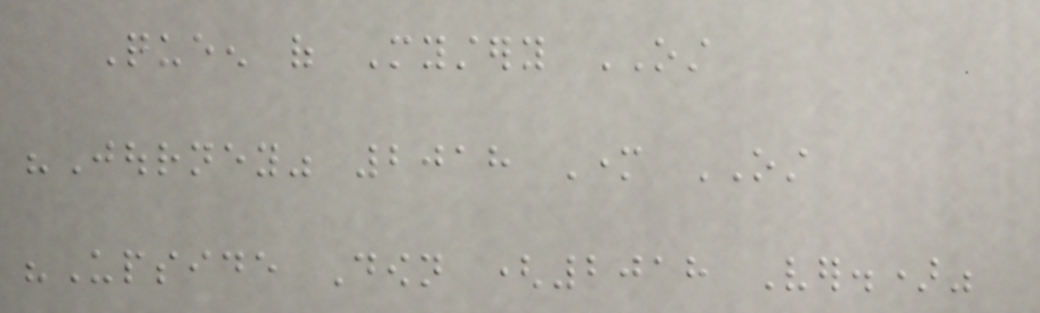Queen of Mystery OST
"Journey" 2018 Mother OST
"Upside Down (2018 Ver.)"
